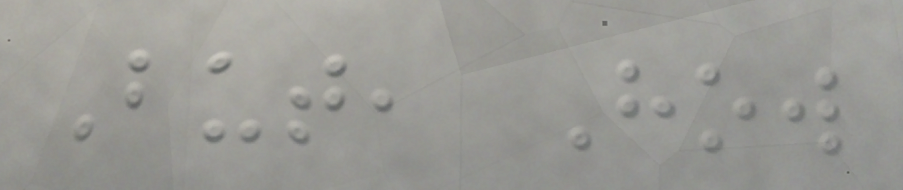But, How
